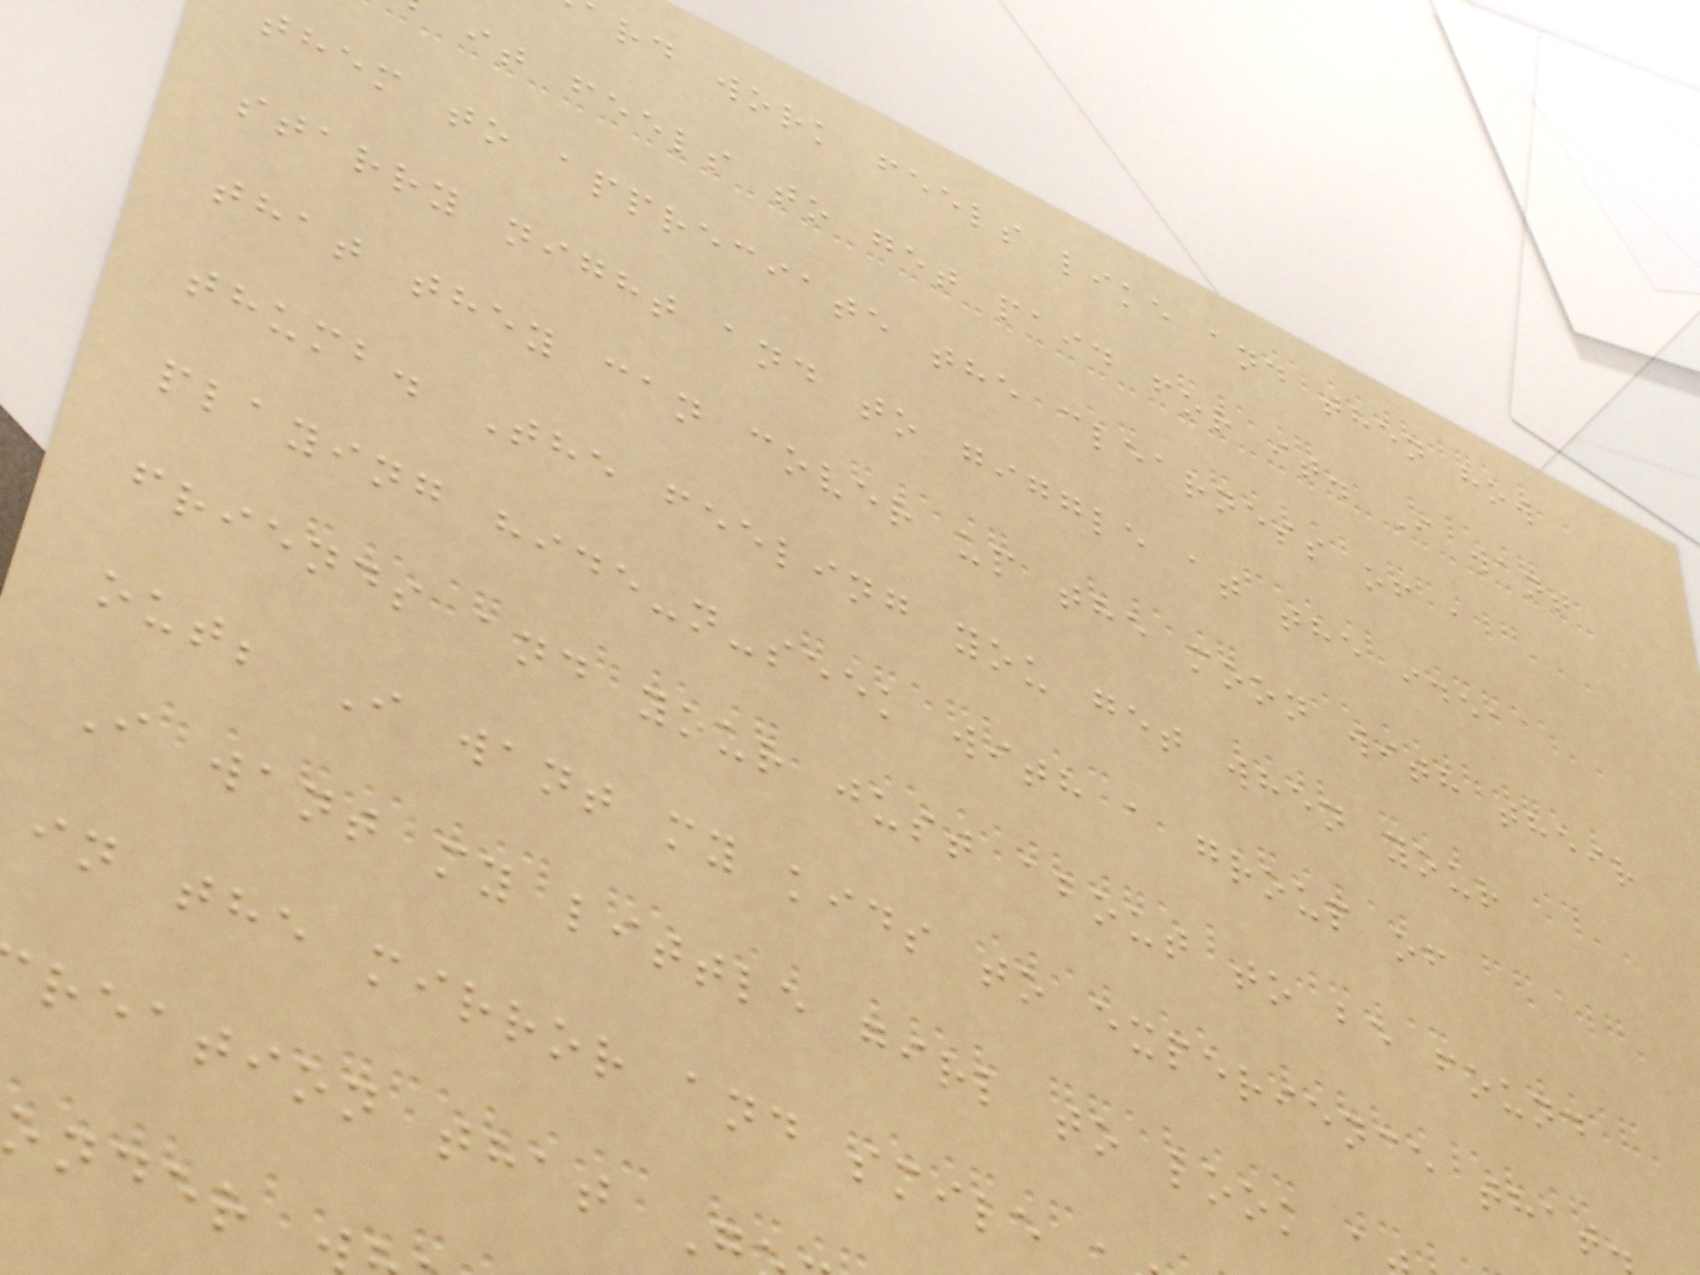rd work feels like and then how
it feels to get paid for it. I want
them to appreciate the clearness of a
starry night and to giggle at the idea
that they can cover up the moon with their
thumb. The feeling you get when your
playing hide-n-seek with a group of
friends and your just about to be found
out; I want my kids to experience that.
I want my little girl to look a
in the mirror and smile
reation that G
